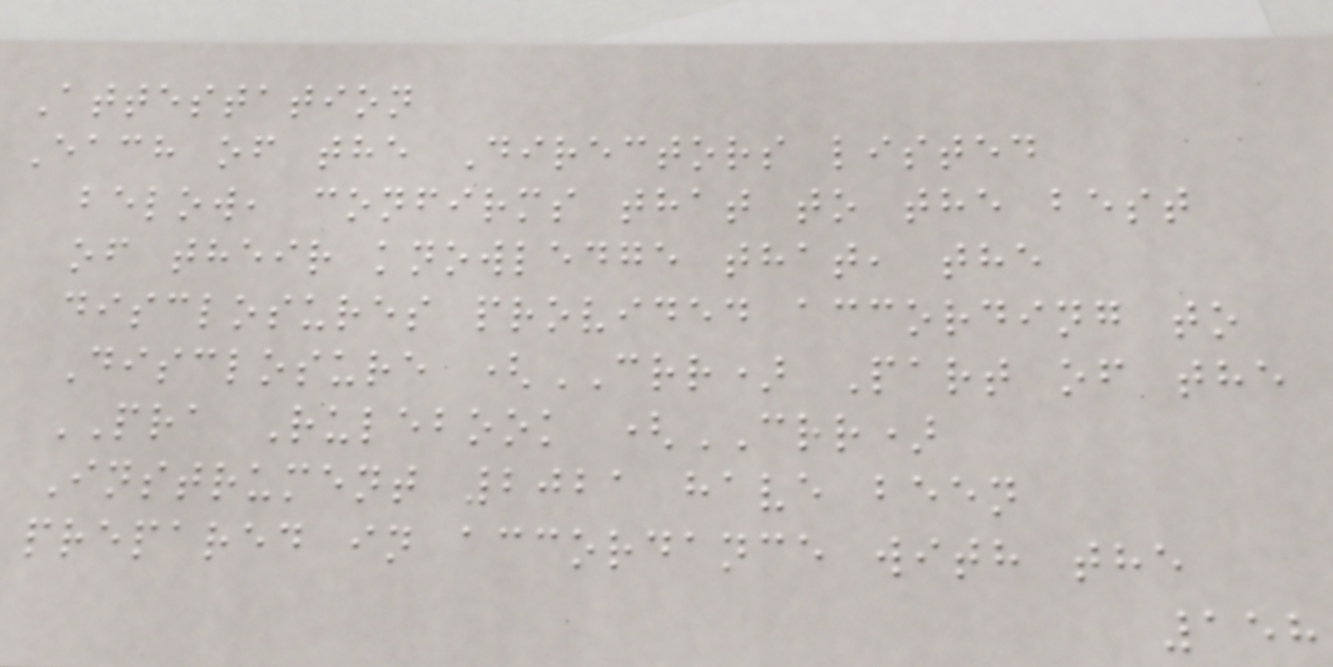Attestation
Each of the Directors listed
below, confirms that to the best
of their knowledge that, the
disclosures provided according to
Disclosure (CRR) Part of the
PRA Rulebook (CRR)
Instrument 2021 have been
prepared in accordance with the
158
